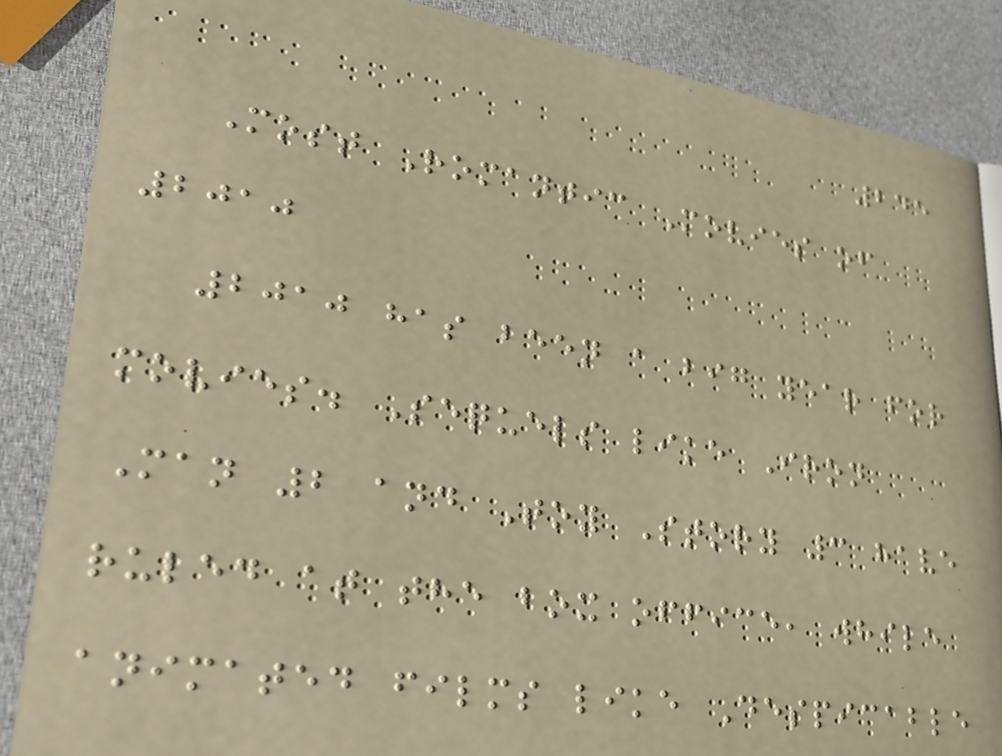245
Most Romantic Movies of
2010
2010 has been a big year for
movies. Sequels like Iron
Man 2 and Toy Story 3 have
ruled at the box office, while
animated films like Despicable
